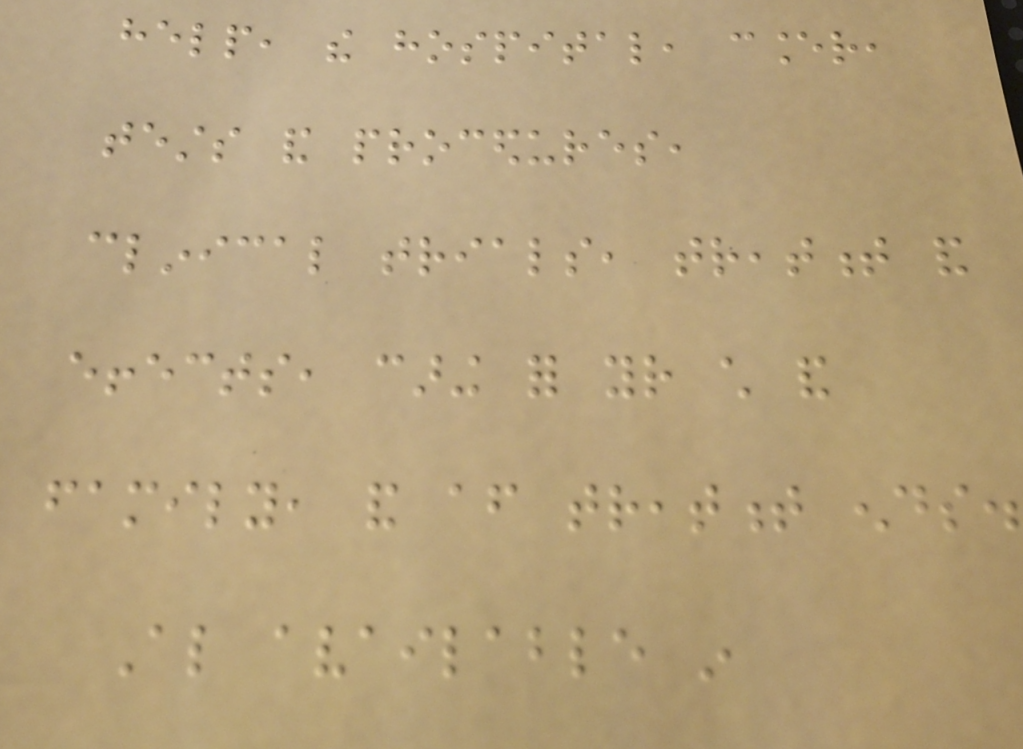help, the hospital, cancer,
tests and procedures,
clinical trials, treatment and
effects, caring for your child and
family, and after treatment ends.
Also available in
